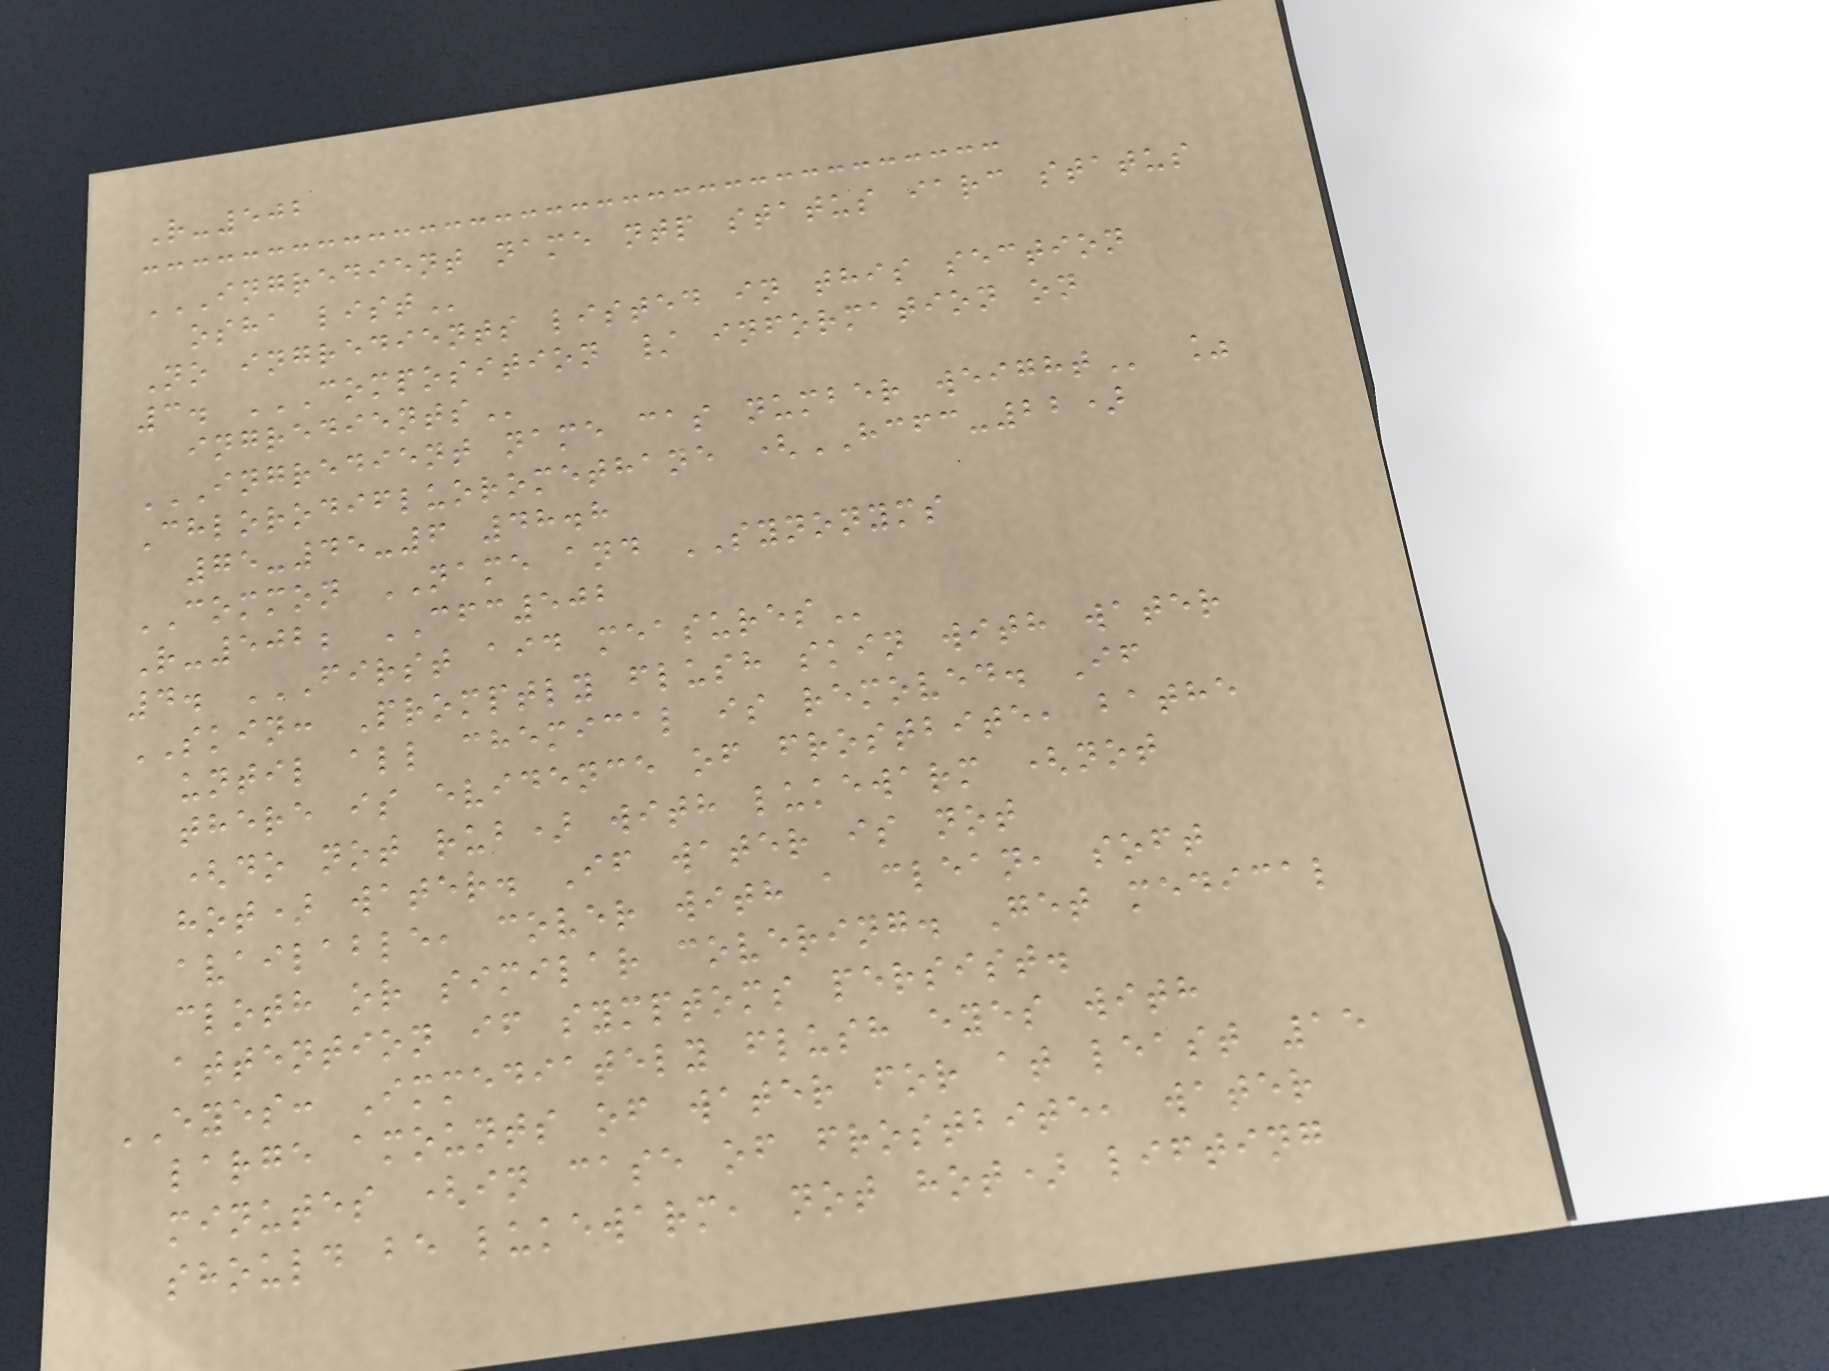R-502
INGREDIENT NAME NTP STATUS IARC STATUS
OSHA LIST
No ingredients listed in this section
3. COMPOSITION / INFORMATION ON
INGREDIENTS
INGREDIENT NAME CAS NUMBER WEIGHT %
Chlorodifluoromethane (HCFC-22)
75-45-6 48.8
COMMON NAME and SYNONYMS
R-502; CFC502
4. FIRST AID MEASURES
SKIN: Promptly flush skin with water
until all chemical is removed. If
there is evidence of frostbite, bathe
(do not rub) with lukewarm (not
hot) water. If water is not
available, cover with a clean, soft
cloth or similar covering. Get medical
attention if symptoms persist.
EYES: Immediately flush eyes with
large amounts of water for at least 15
minutes (in case of frostbite, water
should be lukewarm, not hot) lifting
